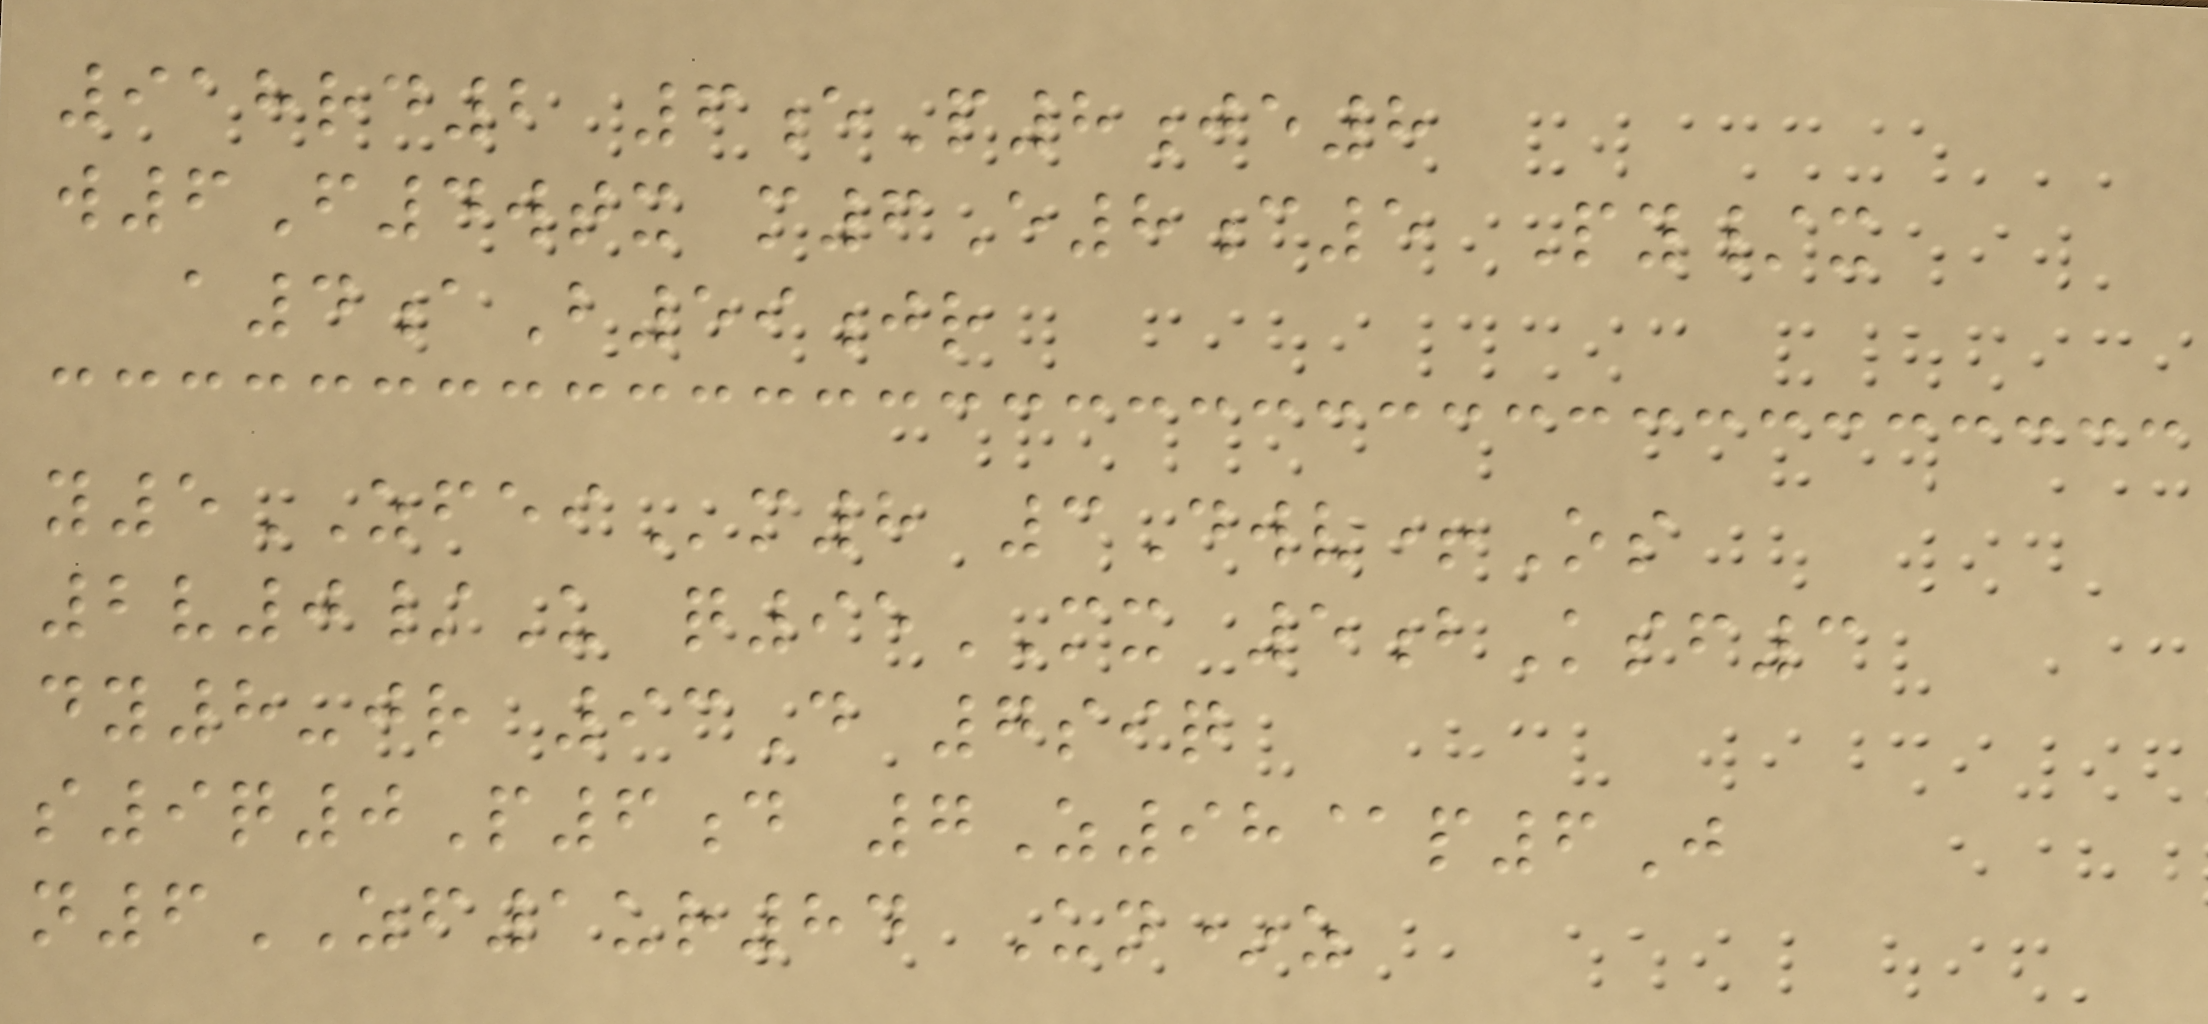918rd2 6eP8je8
w6F4wtx m6E8c5 Py/x
a4aB59jr
y5ZFEIm8 3Dwv+Os
2v0/U q95MX 5bKsf3
dy8-jr 93D 7siq
s9q0P6d 7Z98@p6J
n6ZF1ur84 Un*z
